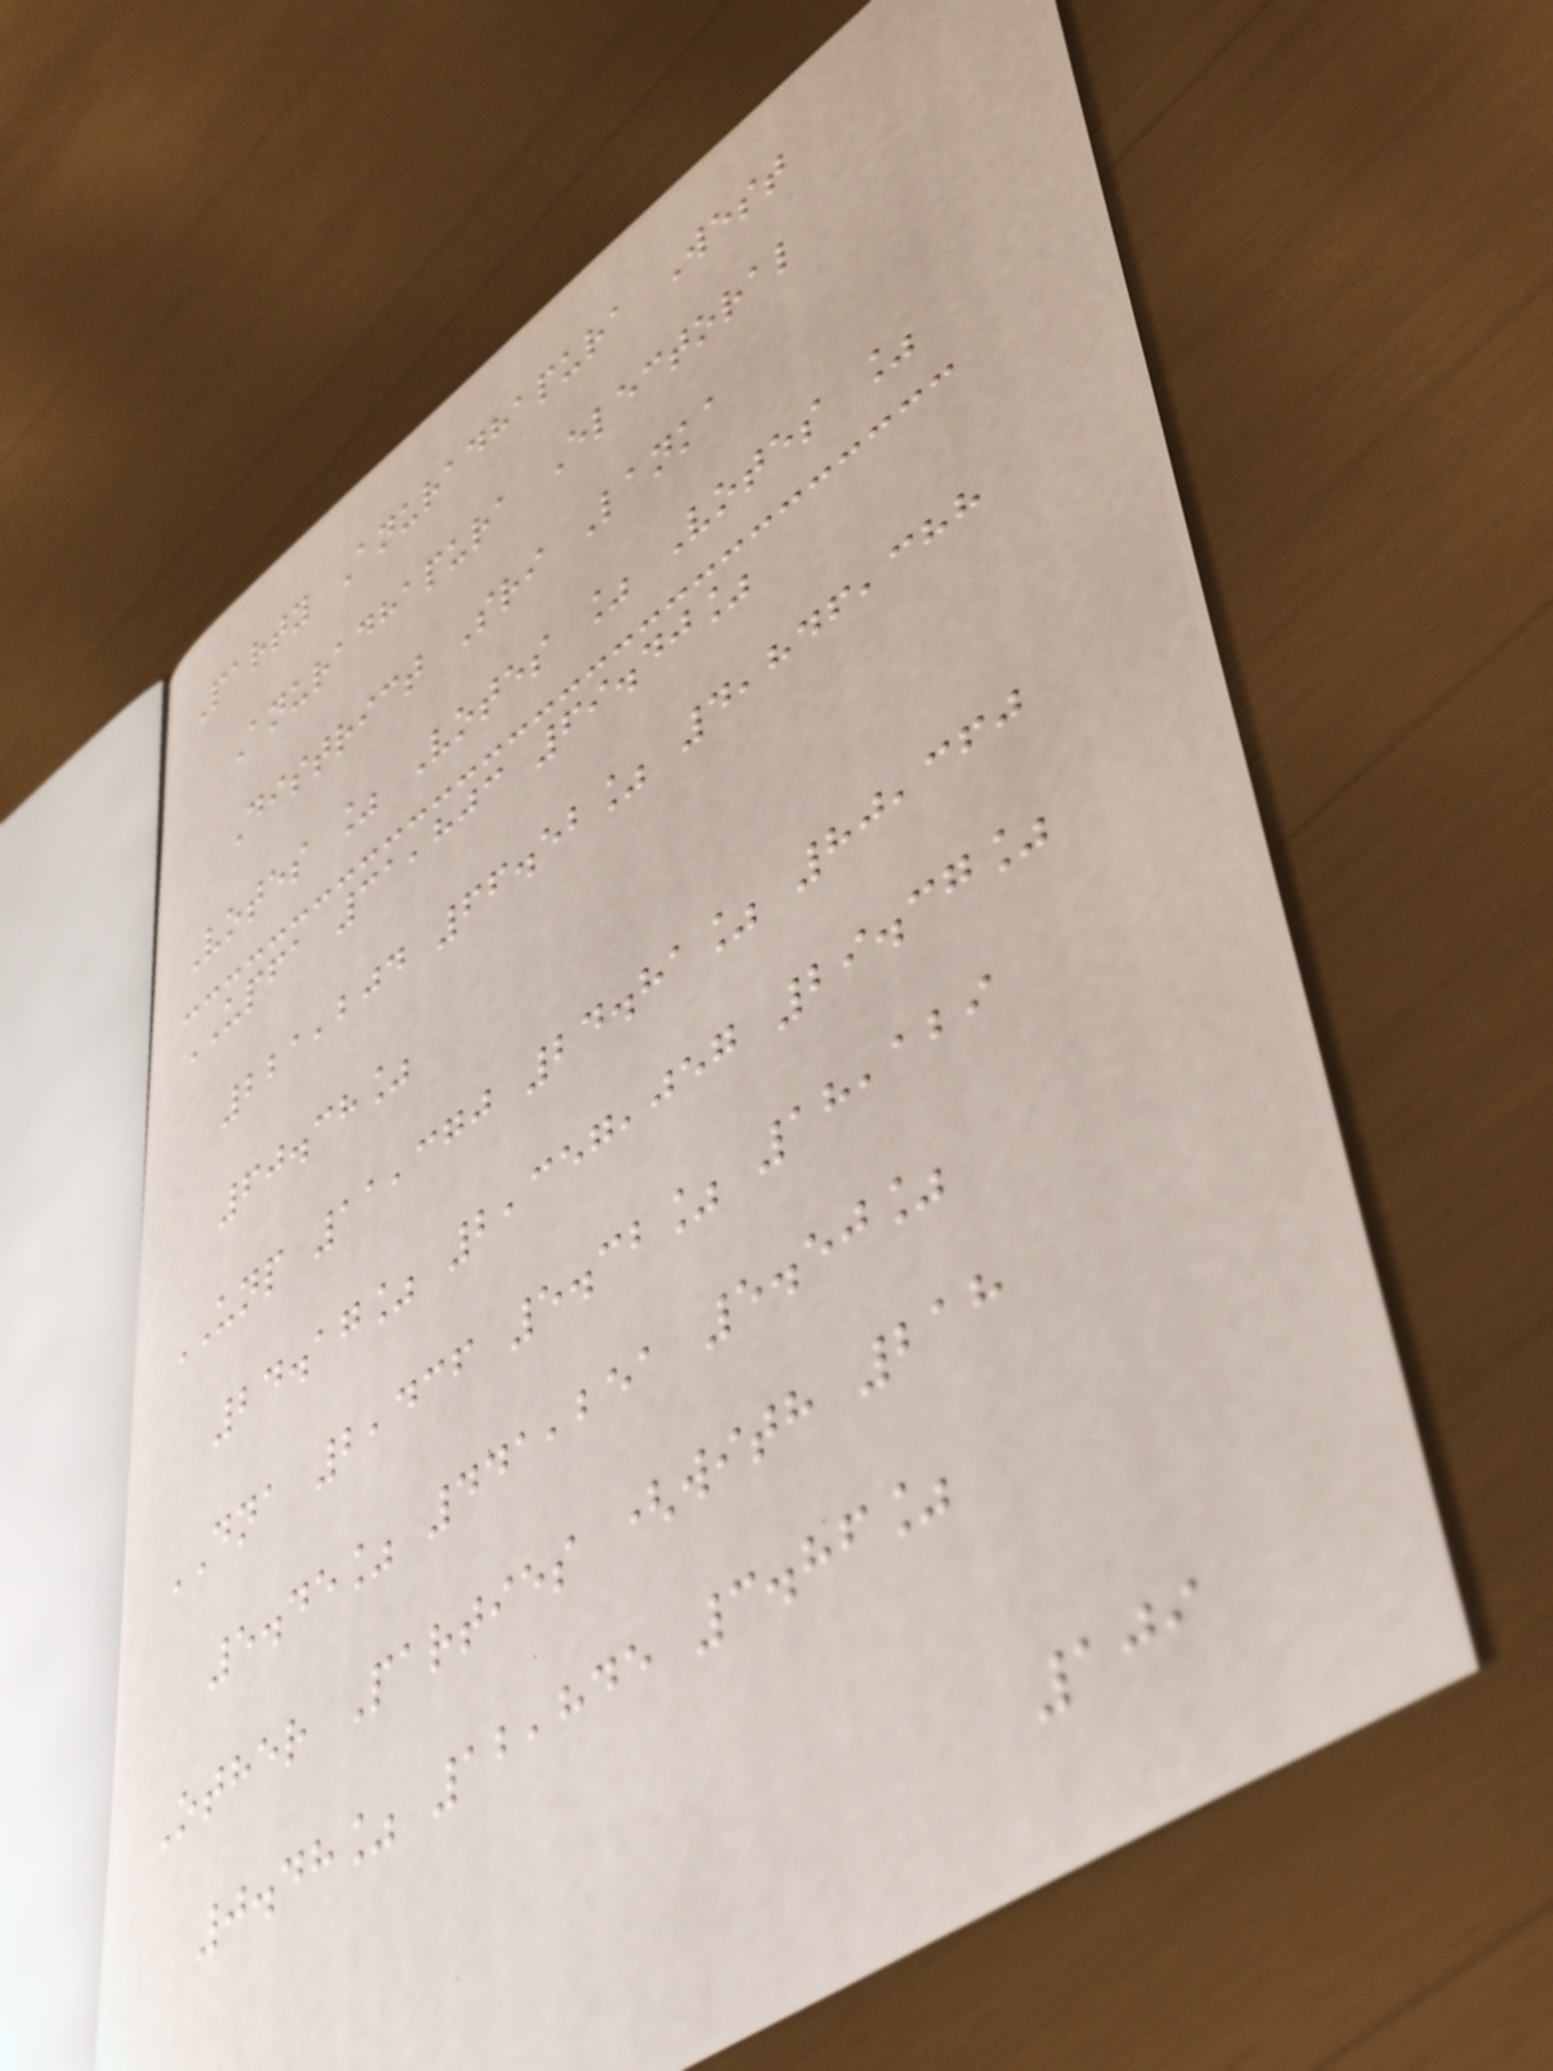Party Anuradhapura West
Anuradhapura Electoral
District Sri Lanka
Votes % Votes % Votes %
UPFA 31,803 69.40%
221,204 66.52% 4,846,388
60.38%
UNP 11,370 24.81% 80,360
24.17% 2,357,057 29.37%
DNA 2,436 5.32% 18,129
5.45% 441,251 5.50%
Other Parties (with 218
0.48% 12,845 3.86%
109
